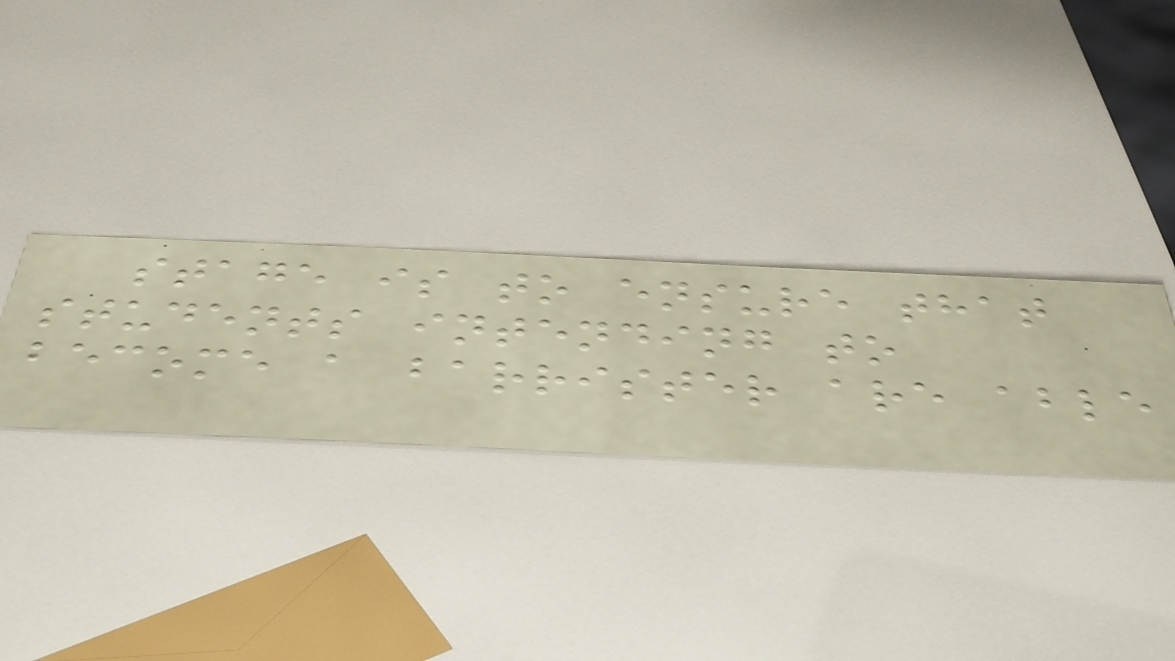stage is to ensure that
students intending to
become a barrister are able
